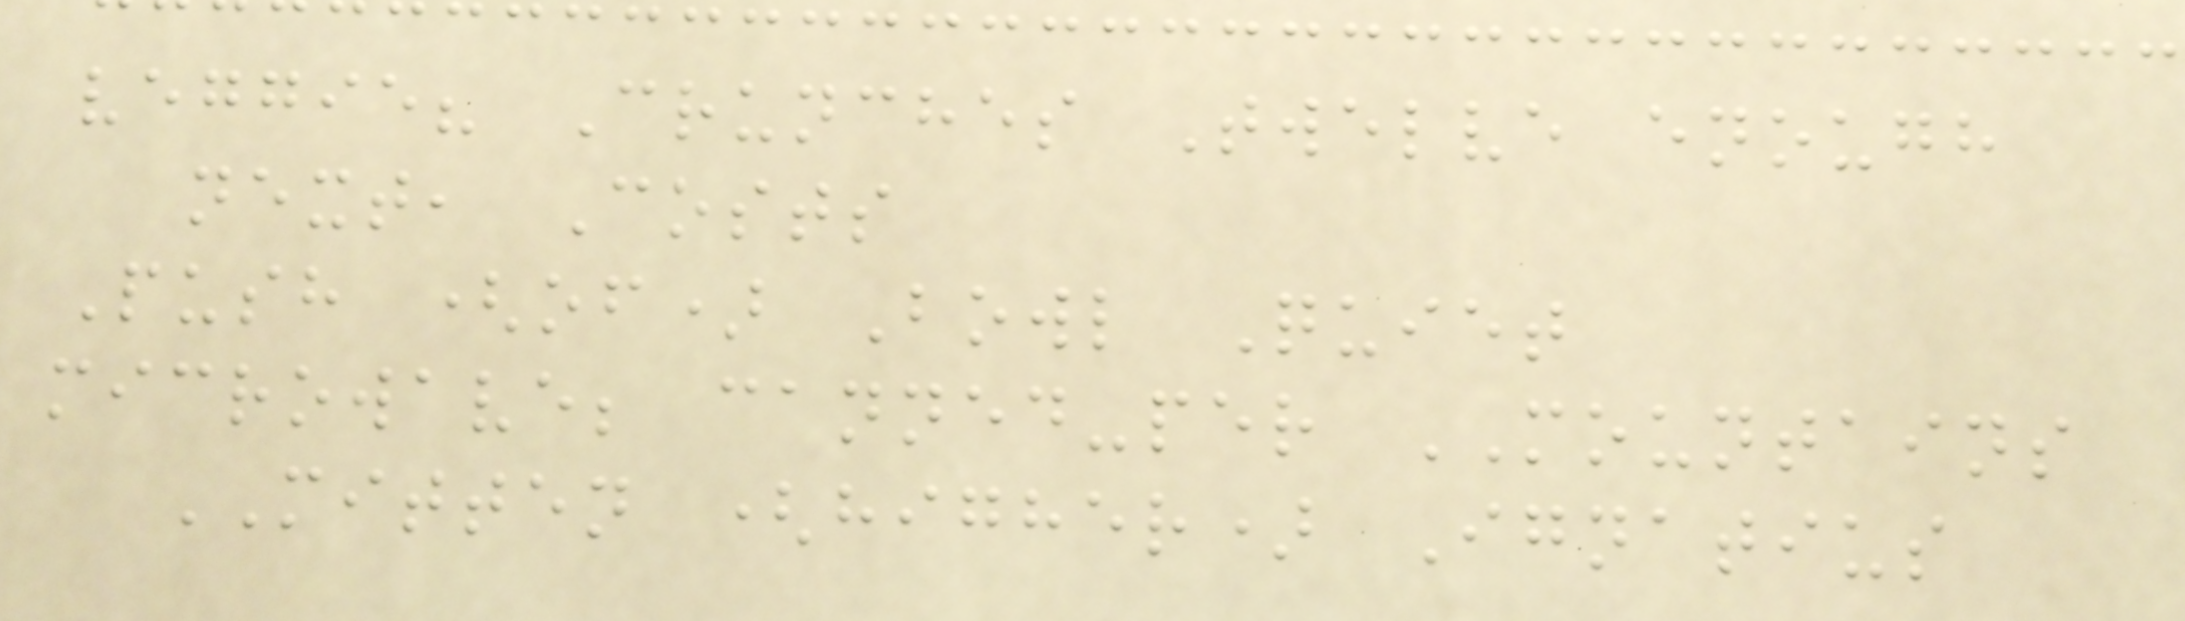veggie? Crunches Twelve enough
next, Costs
Push (of) Bowl Quiet
microwave; canned-per MOUNTAINS
MITTEN (higher) Ignatius
